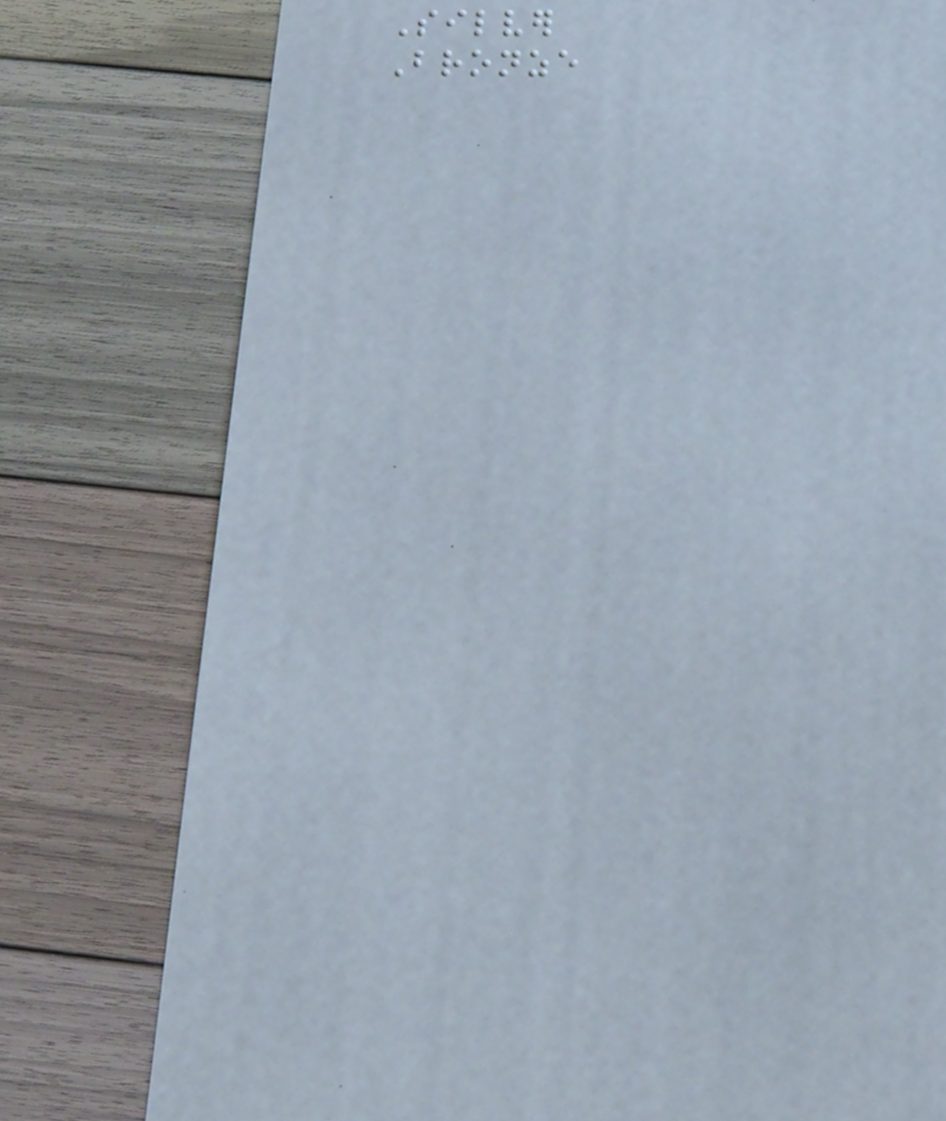Silver
Bronze
